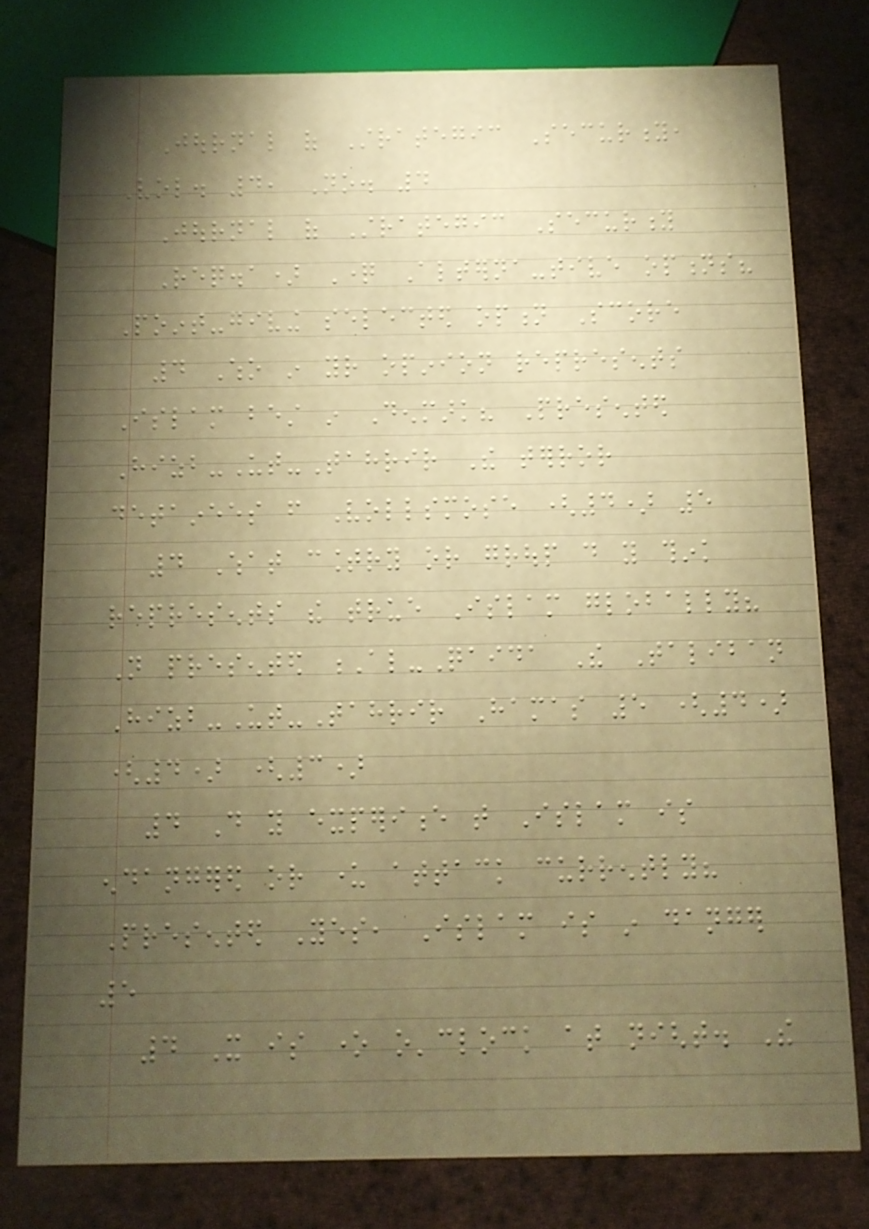Journal of Strategic Security,
Vol. 4, No. 4
Journal of Strategic Security
Req.a) Question Alterna-tive options?
Point-giving selected option Score
4 Who in your opinion represents
Islam best in Denmark? Presented
Hizb-Ut-Tahrir The terror
detainees from Vollsmose (4) 5
4 What country or group do you think
represents the true Islam globally?
Not presented Al-Qaida The Taliban
Hizb-Ut-Tahrir Hamas 5 (4)
(4) (3)
4 Do you experience that Islam is
endangered or under attack currently?
Presented Yes, Islam is in danger
5
4 It is one o'clock at night. The
